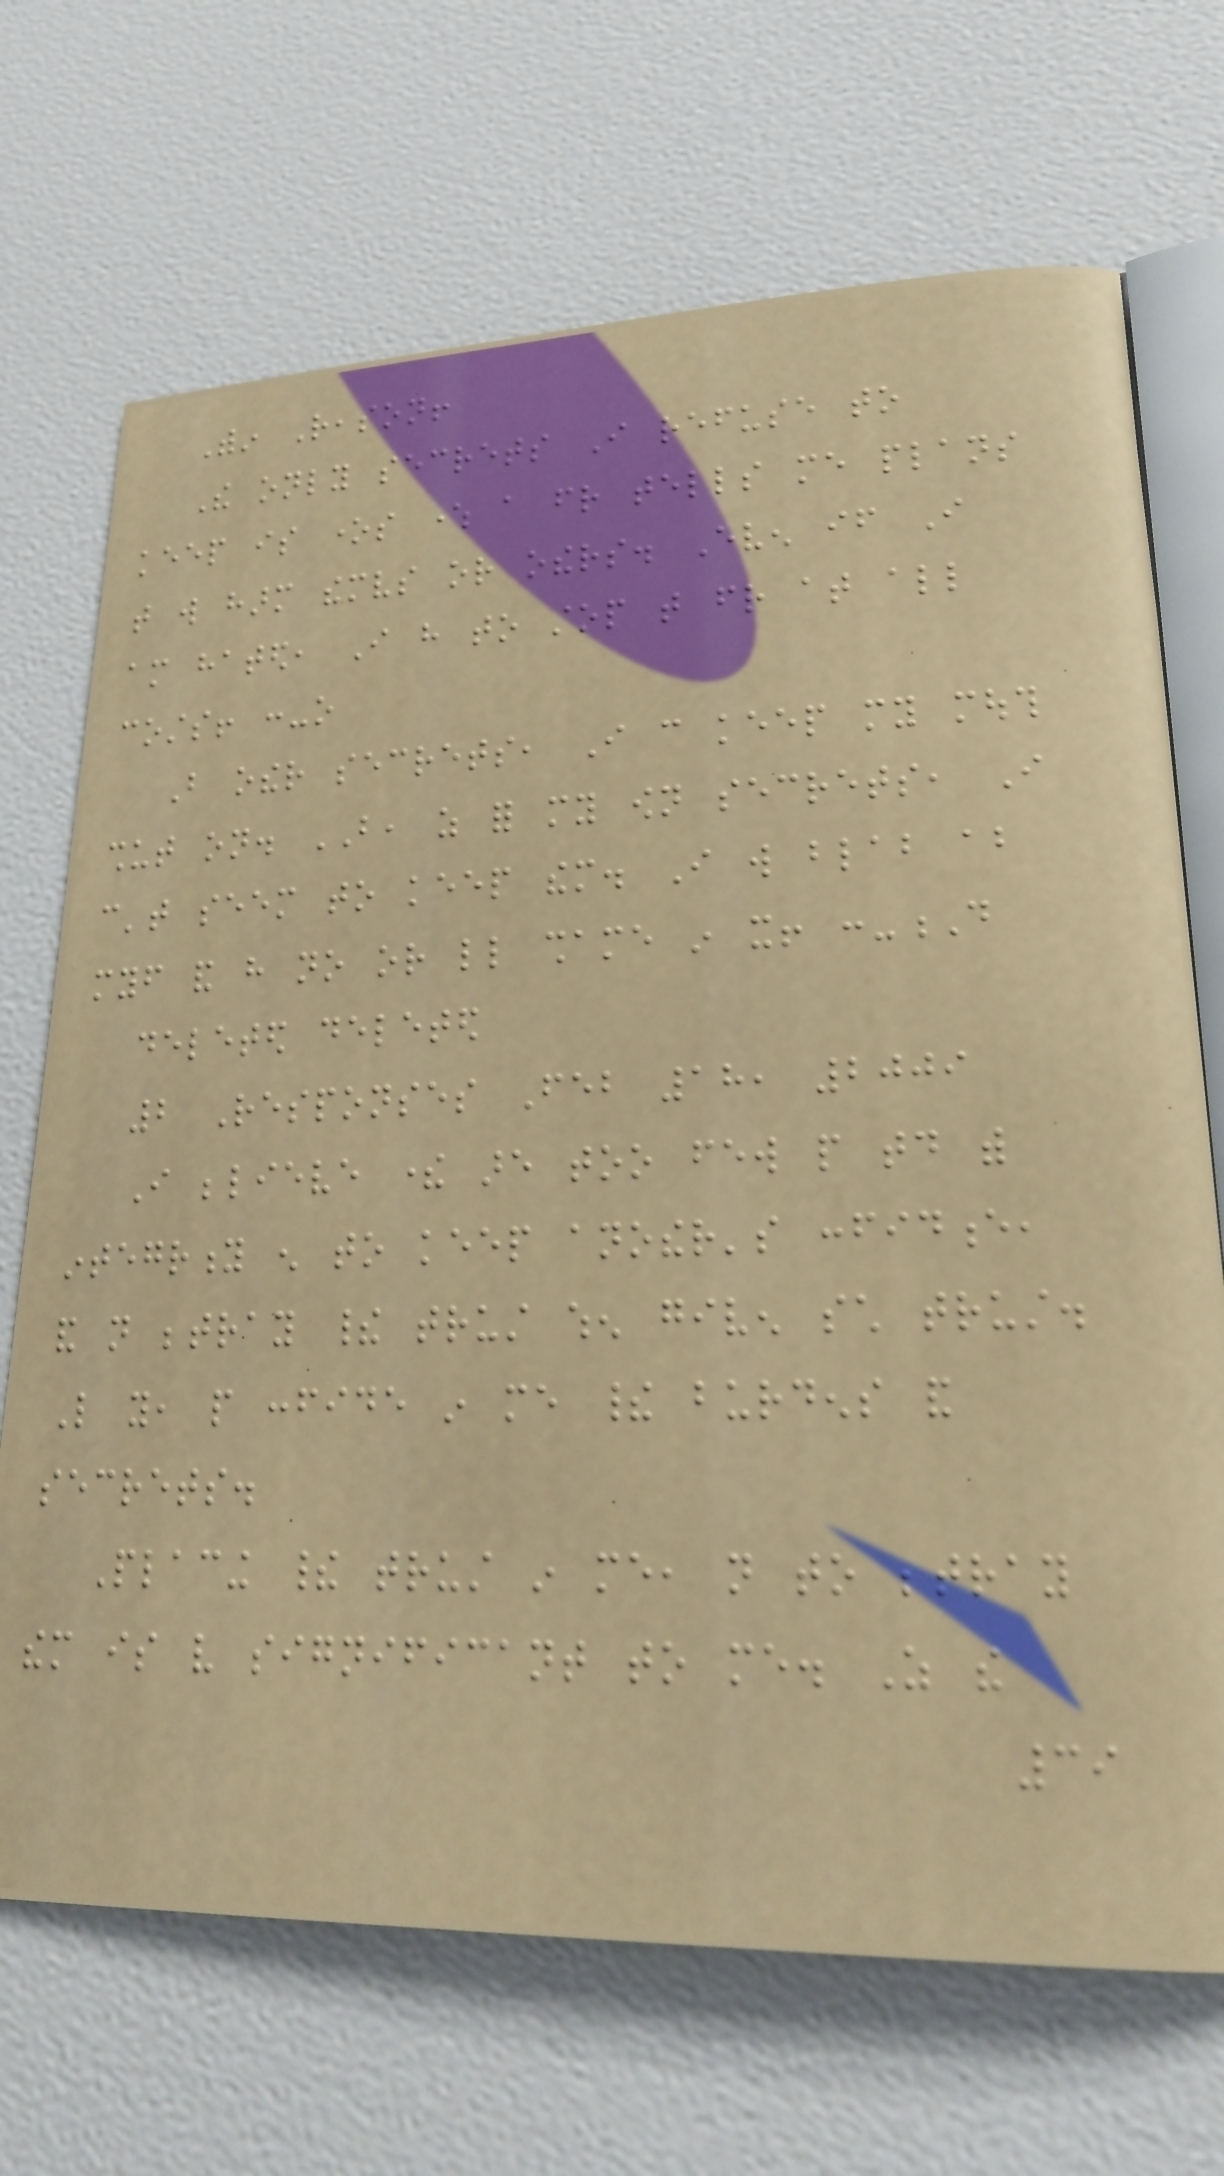Within Reason!
The only secrets I refuse to
keep is ones where a friend tells me plans
that will harm themselves or others. Even if I
am hated, I have to stop that friend at all
costs! :-o
But other secrets, I can keep my mouth
shut on. BUT, as for my own secrets, I
can't seem to keep them. I will blab about
myself and have no or little shame in it! :-D
deleted deleted
2 Responses Feb 18, 2009
I believe there are too few people today with
integrity enough to keep another's confidence,
and not betray their trust when given such trust.
Like you, people confide in me their burdens and
secrets.
Placing their trust in me, not to betray
them is very significant to me. As the
39
